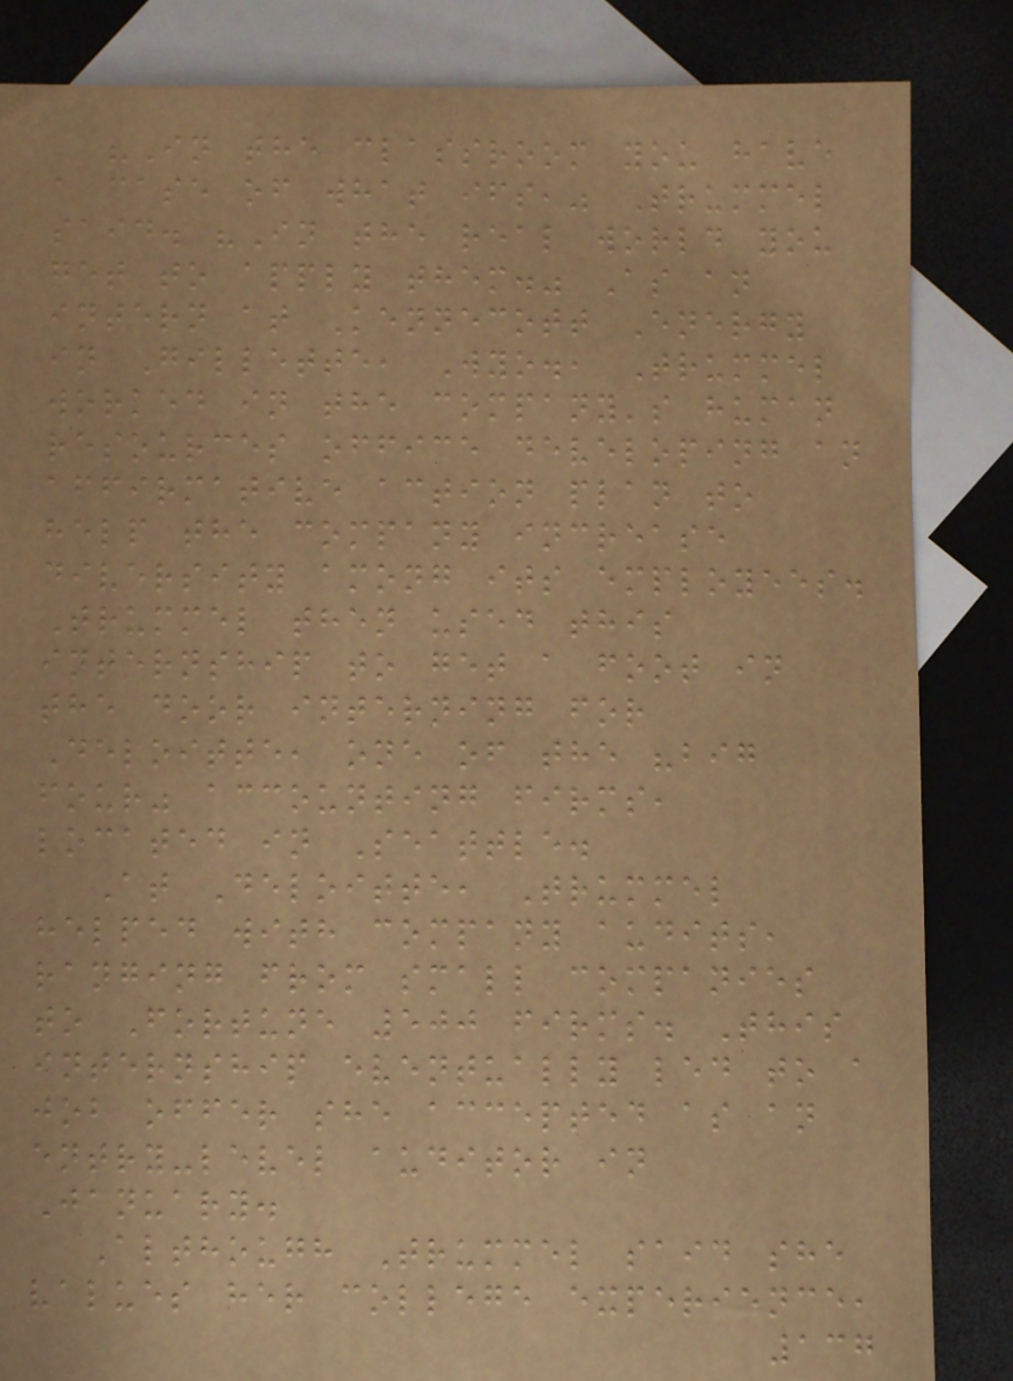"In the classroom you have
a case of what ifs," Trummel
said. "In the real world you
get to apply them." As an
intern at Kennecott Energy
in Gillette, Wyo., Trummel
worked in the company's human
resources office developing an
affirmative action plan to
help the company increase
diversity among its employees.
Trummel then used this
internship to get a foot in
the door interning for
Deloitte, one of the "big
four" accounting firms,
located in Seattle.
At Deloitte, Trummel
helped with company audits,
ranging from small companies
to Fortune 500 firms. This
internship eventually led to a
job offer she accepted as an
entry-level auditor in
January.
Although Trummel said she
values her college experience,
137
